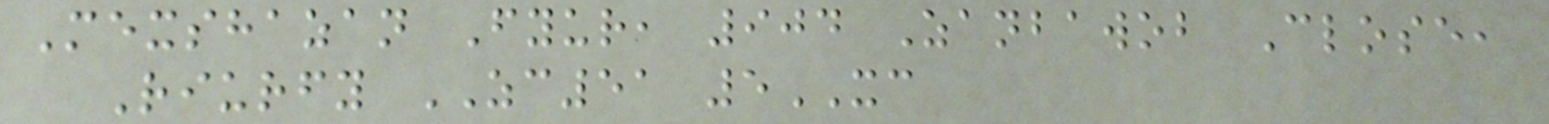Mexshazan Fyur, 904 Zanbawob Close,
Riurfy ZC51 5XC
